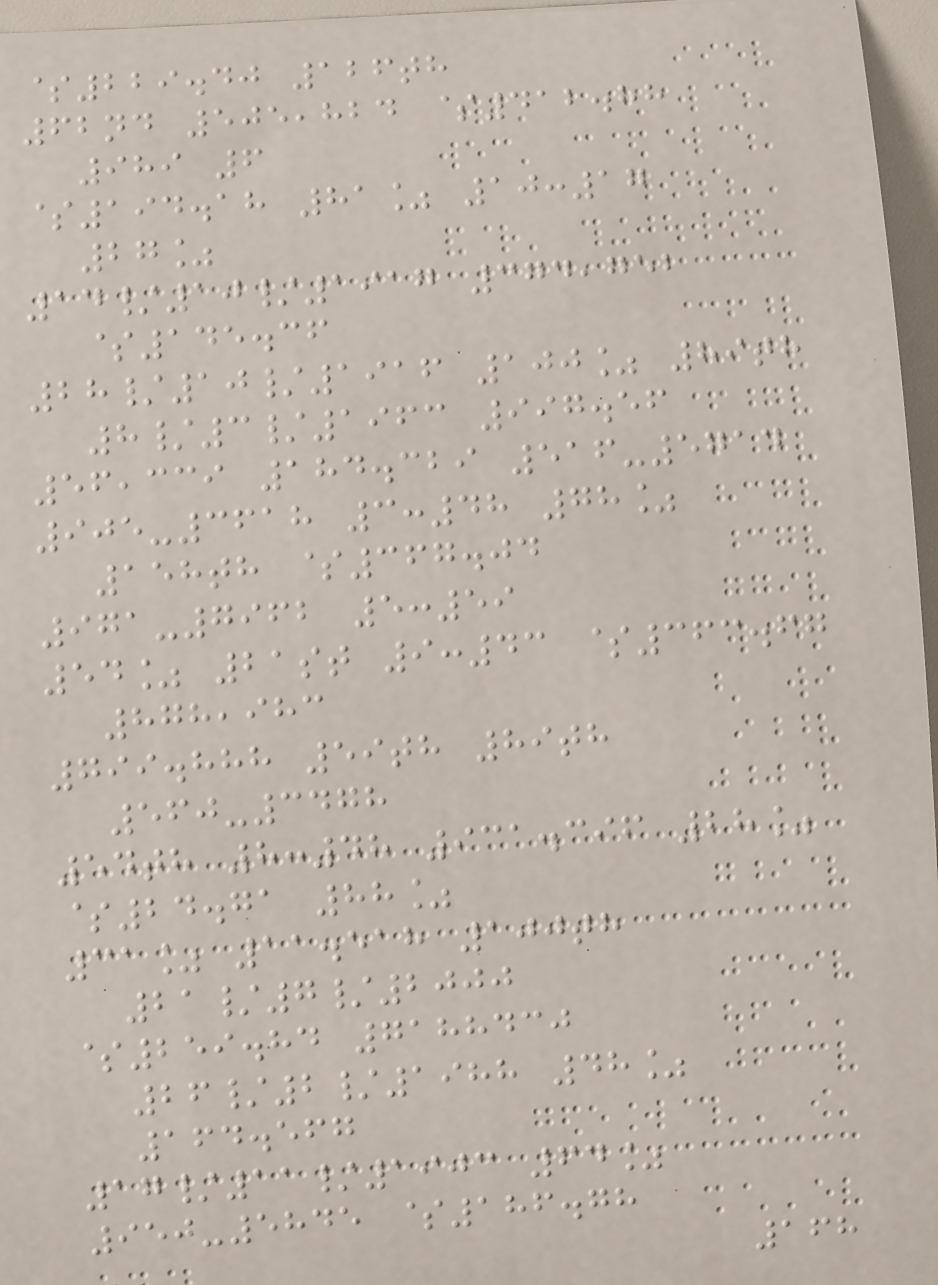$229.40 126th
62nd 505,824 $412.88
989 6
$194.18 81% 10:17
27%
14/10/1917 374,752
$145.36
28/10/1916 100% 89th
8/3/1963 997.56
56,339 184.329 516-5714
905-3618 3:48 78%
158th $367.04
971-7962 5:59
54% 21st 9:43 $363.67
878,983
799.888 59th 89th
560-3478
54th 8:48 931.396 28%
$24.71 88%
31% 11.518 100th
21/7/2000
$259.84 7188430
26/2/1988 48%
164.567
17/11/1903 64%
950-5845 $186.78
168
